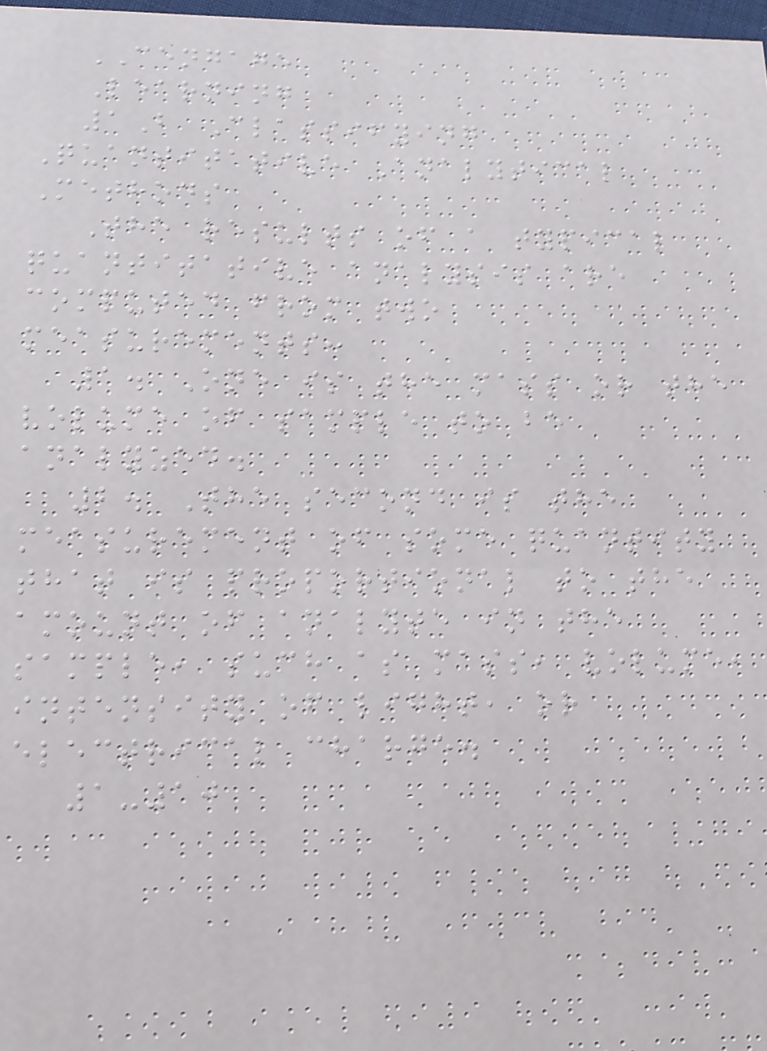CENGAGE
Learning
1B Classifying
Quantitative Analytical
Methods
The results of a typical
quantitative analysis are
computed from two
measurements:
1. One is the mass or the
volume of sample to be
analyzed.
2. The second is the
measurement of some quantity
that is proportional to the
amount of analyte in the
sample, such as mass, volume,
intensity of light, or
electrical charge.
1-10
